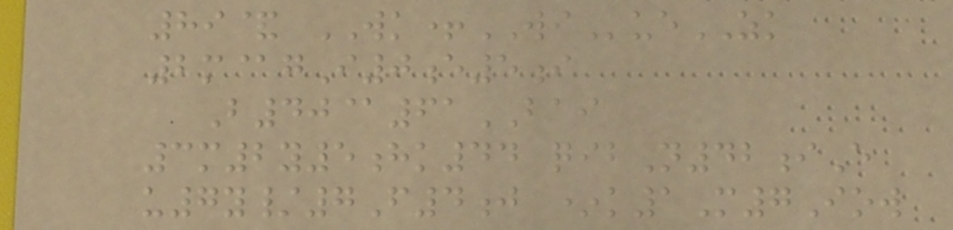89& WK+WIueZK
2m@gI0e5i
B40@61BAI
3m2y5hk44 qibN42iE
u7y/7F4j *k1M7Iow
